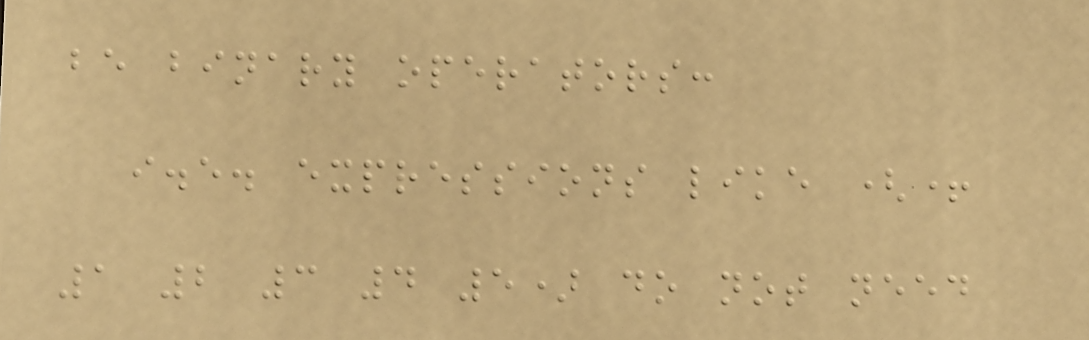be binary operators:
i.e. expressions like (+
1 2 3 4 5) do not need
